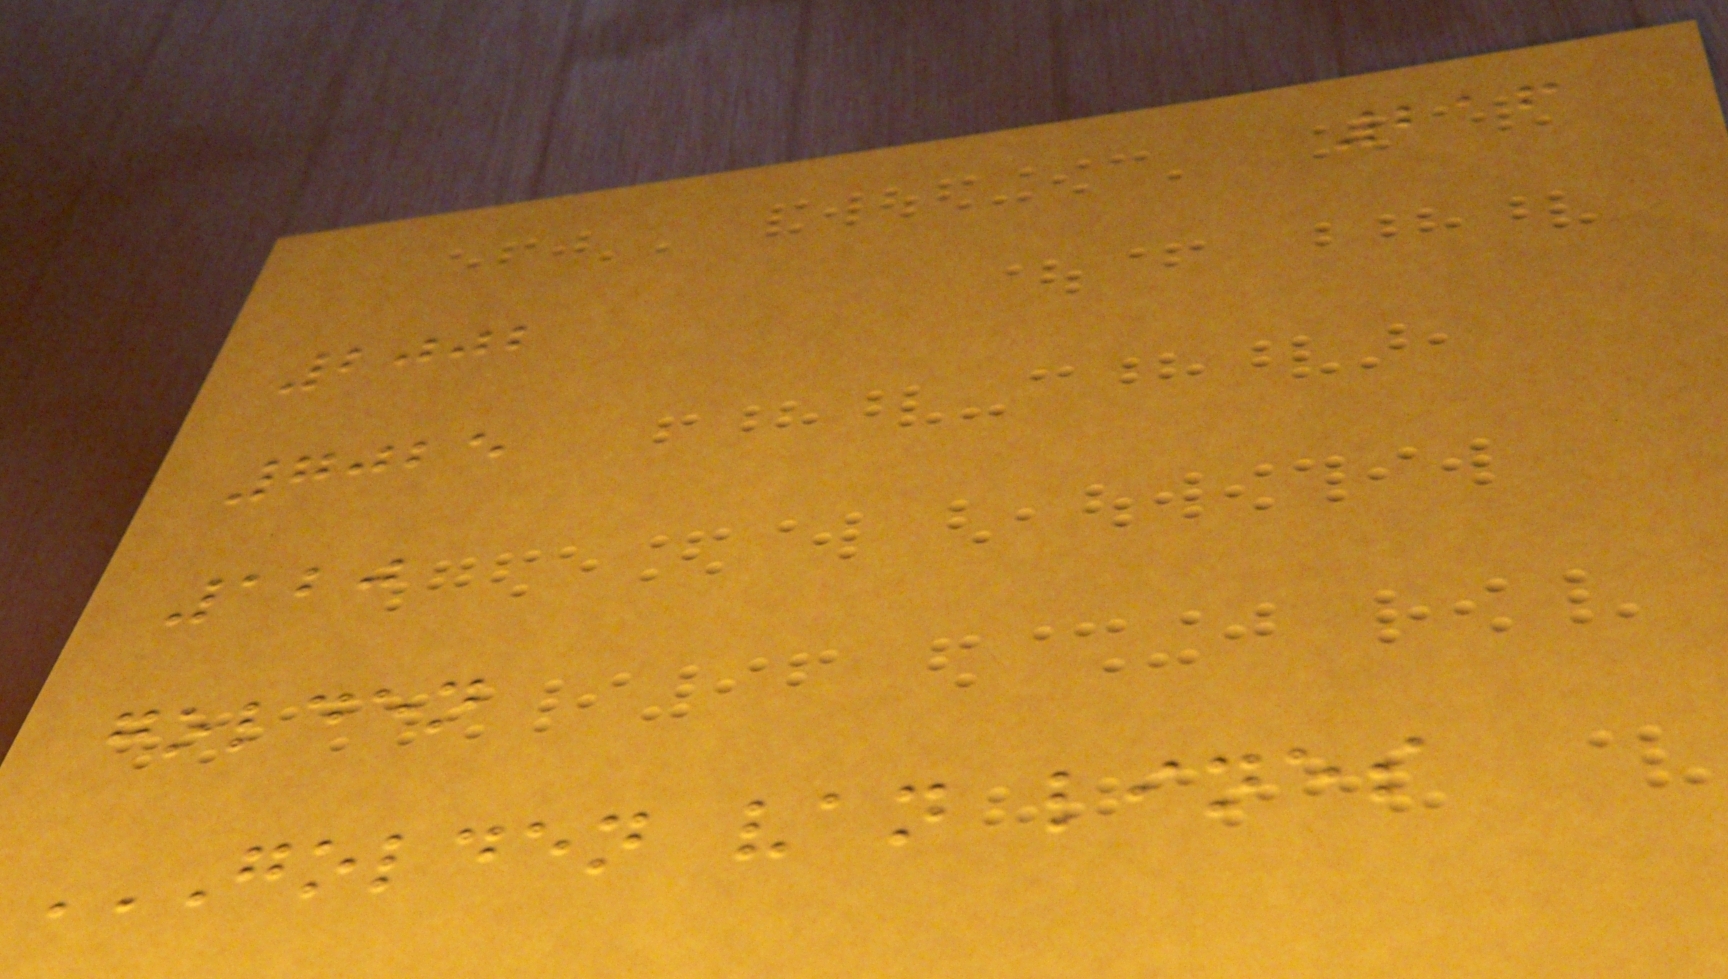216
2002
7025
120
golden
GOLDEN VAN LINES
